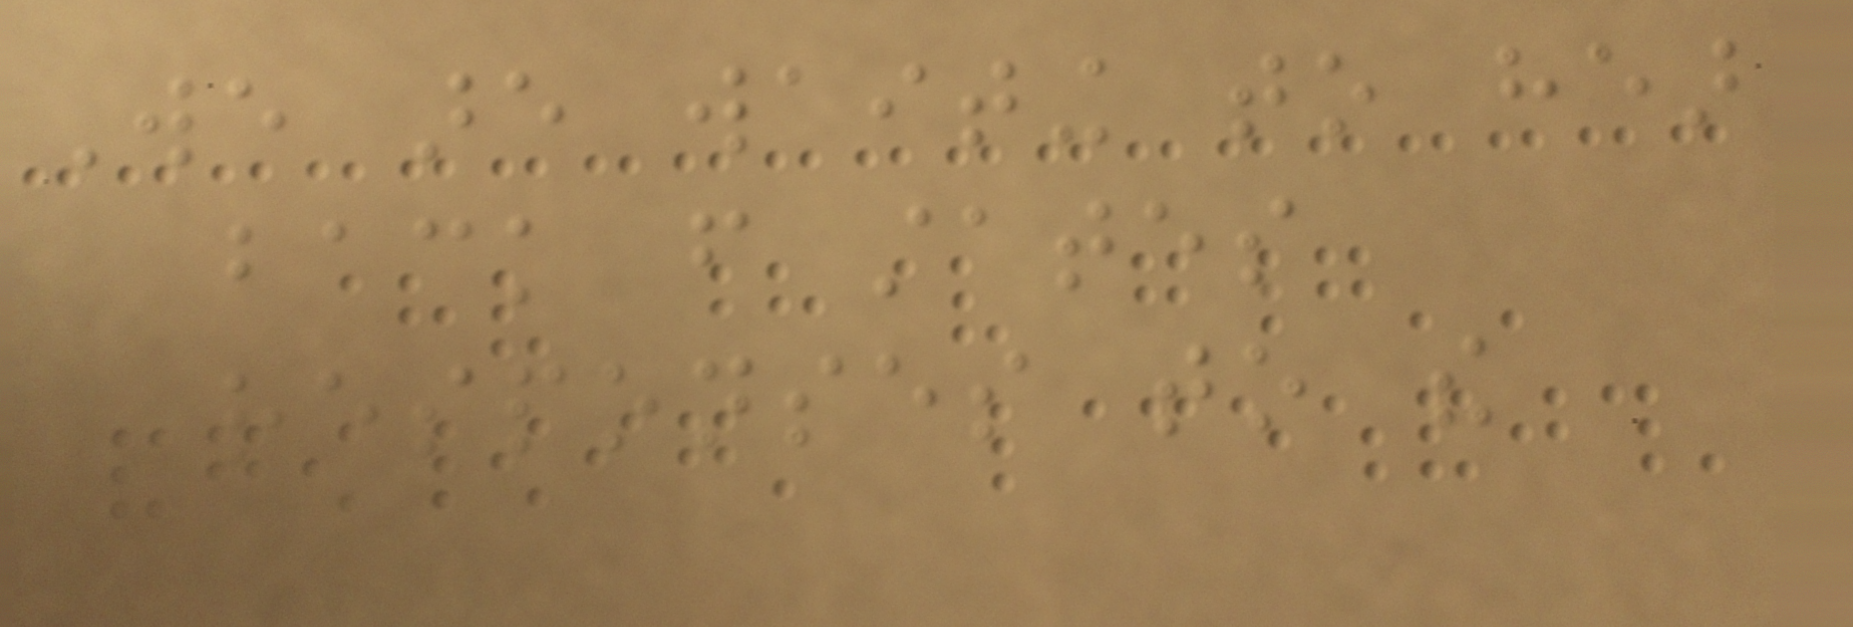We are waiting to hear
back from states
responses to the
